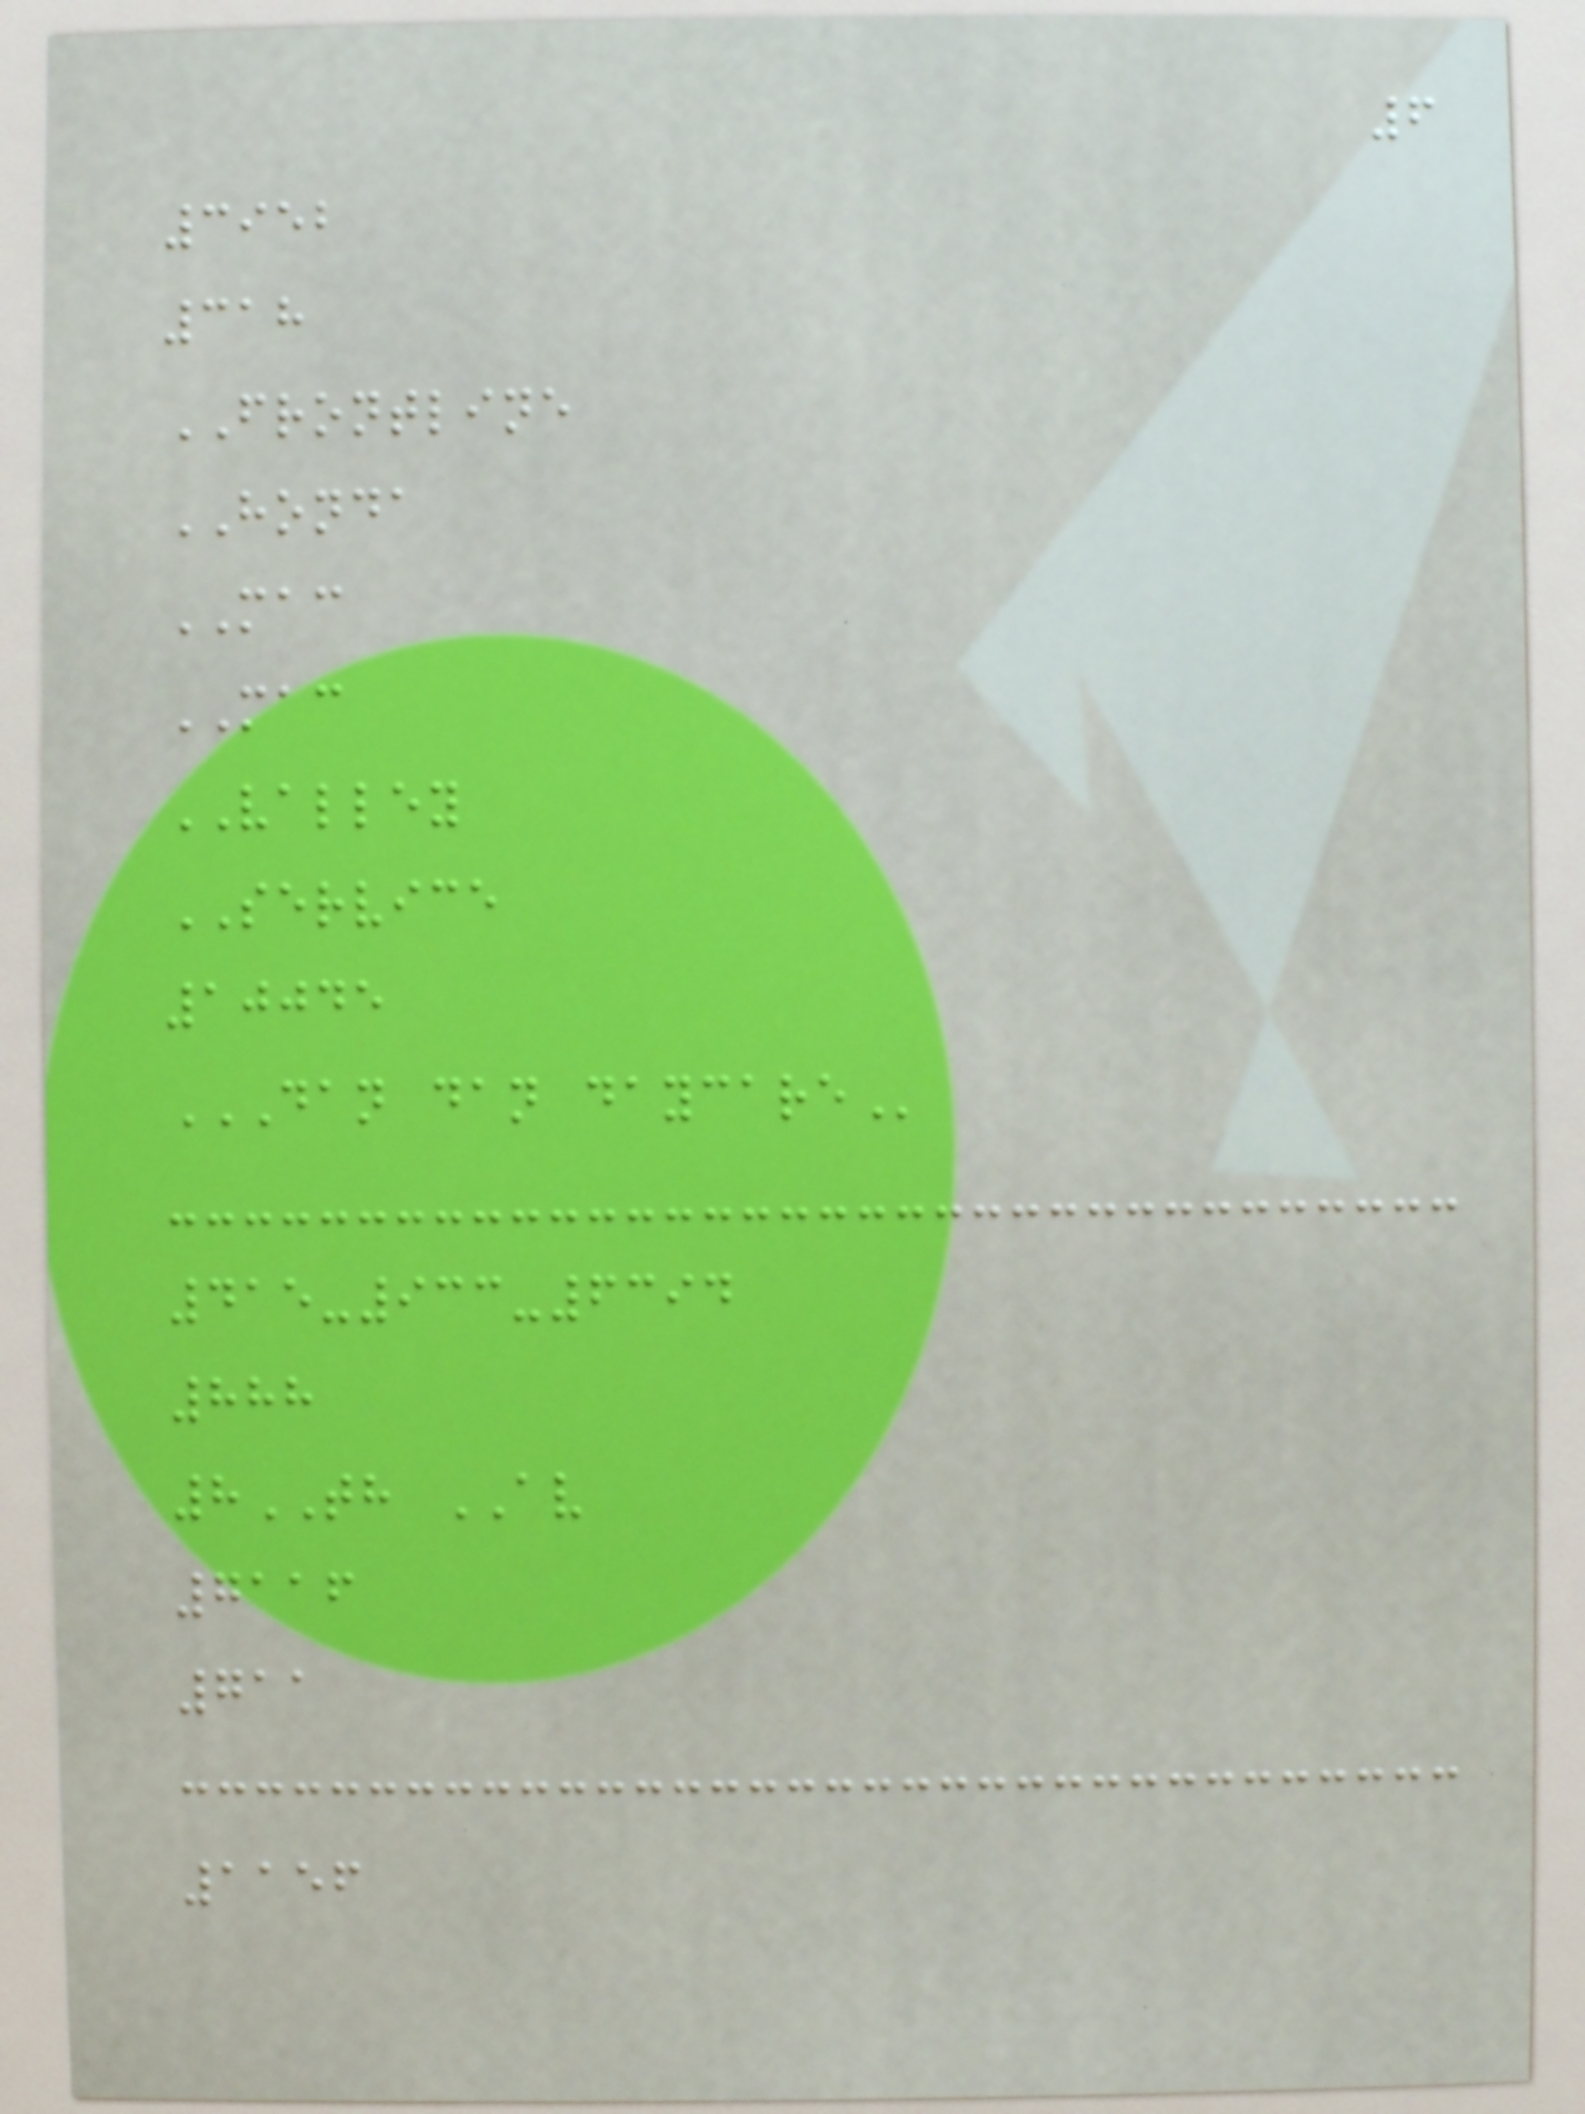6
3952
318
FRONTLINE
HONDA
MAC
MAC
VALLEY
SERVICE
10045
DAN DAN DAYCARE
415-933-6394
888
8TH AV
7116
711
1156
